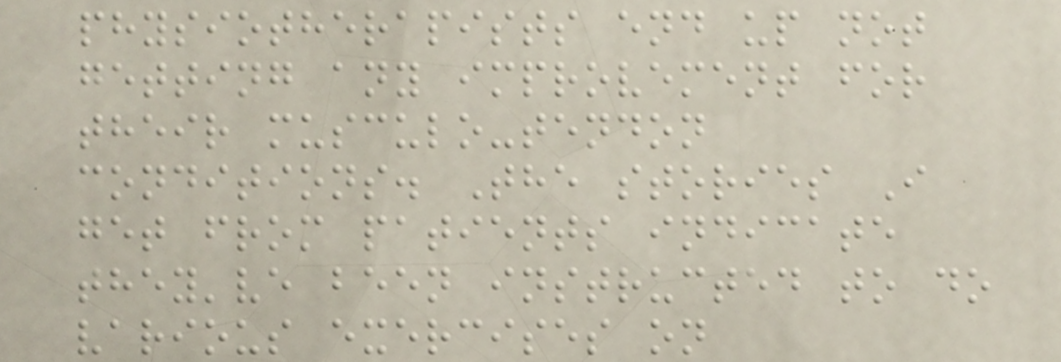physiotherapists end up not
getting any improvement for
their musculo-tendon
conditions. The stories I
get from patients indicate
they've been instructed to do
various exercises on
